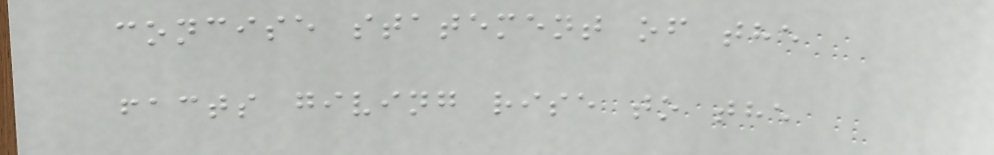concise statement of the
facts giving rise to the
